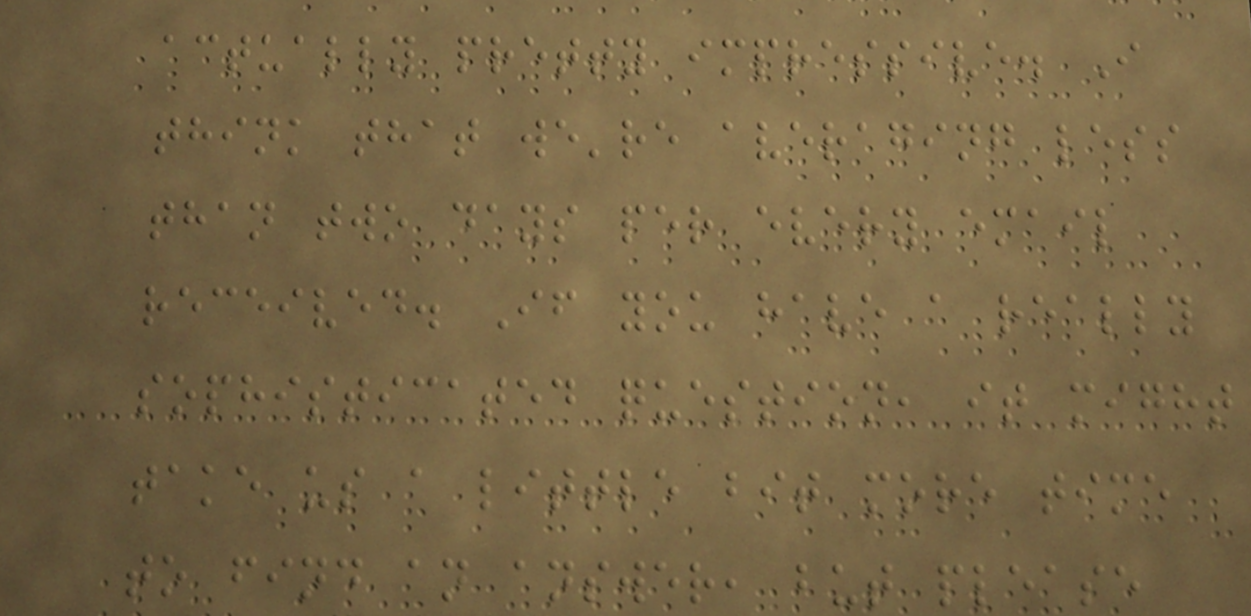actually pretty impressive. I
think that we're averaging less
than two days per every email
received. If you have a really
sophisticated question, it might
take us a little bit more time
to find an answer, but please
